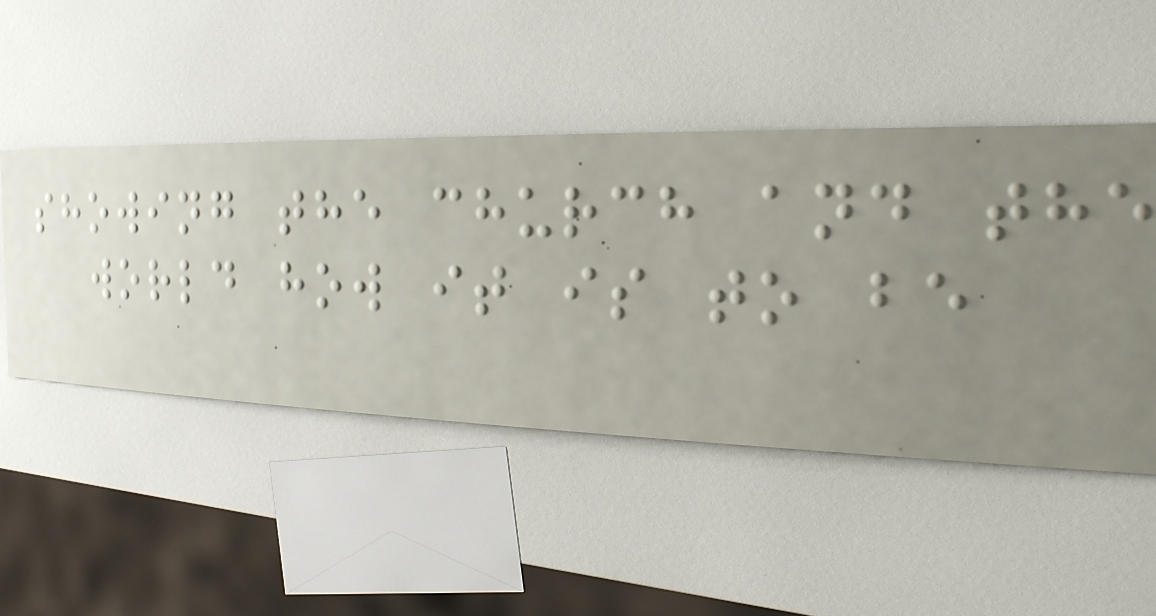showing the church and the
world how it is to be
